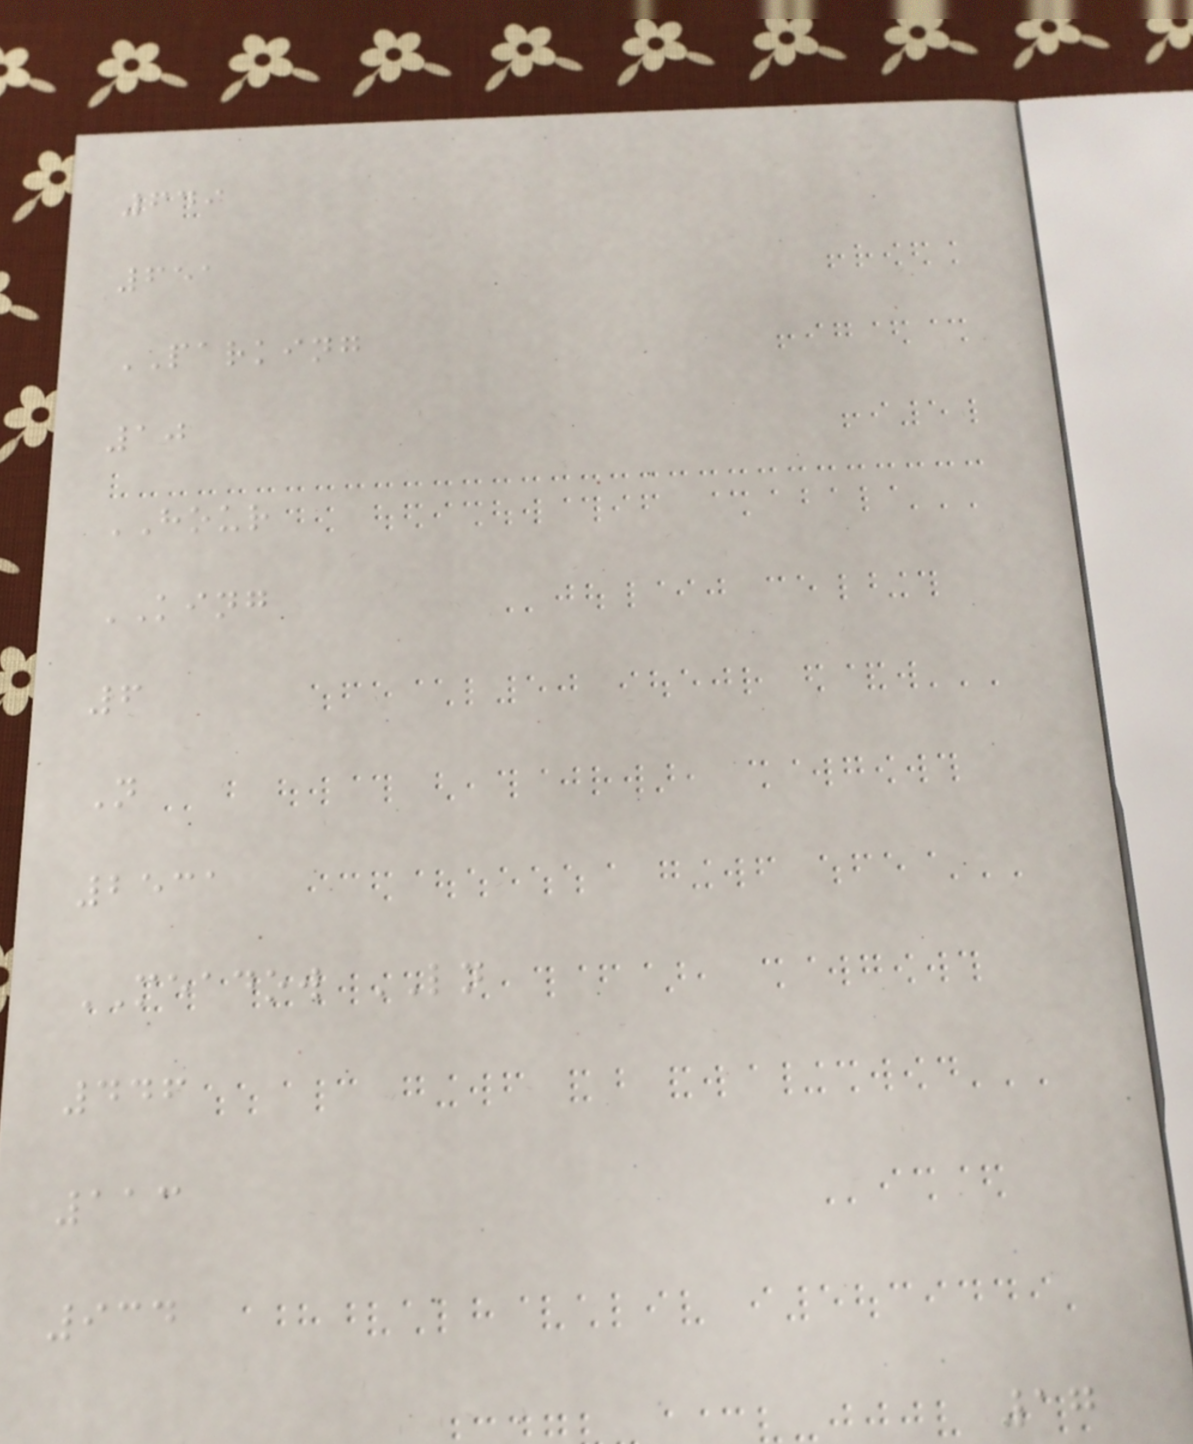649
651
PARKING
10
HOUR
KING
6
N
2531
MEADOW LN
446
113
934
17
